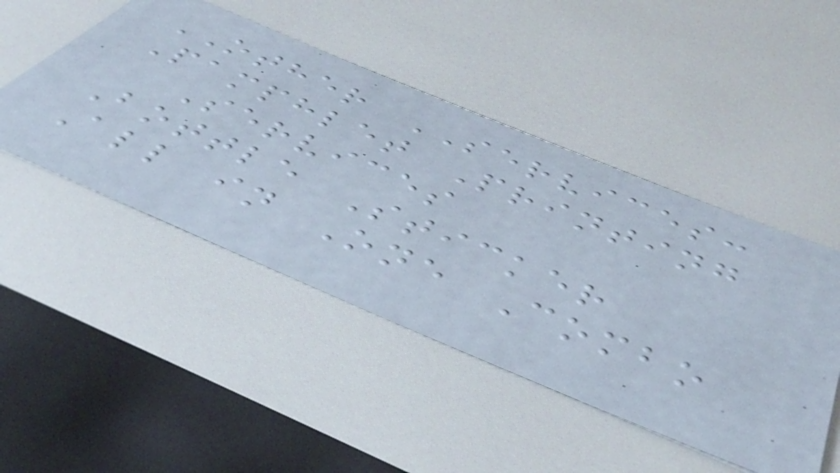OTHER SERVICES:
Pamphlet Printing
Services
Bottle Sticker
All in One Combo
